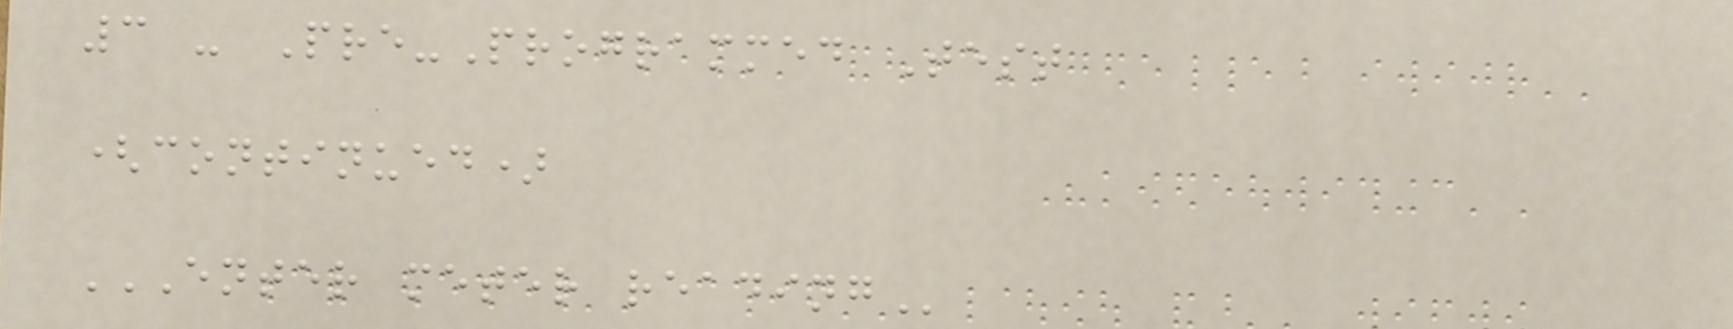3 - Pre-Programmed Test
(continued)
ENTER METER READING
